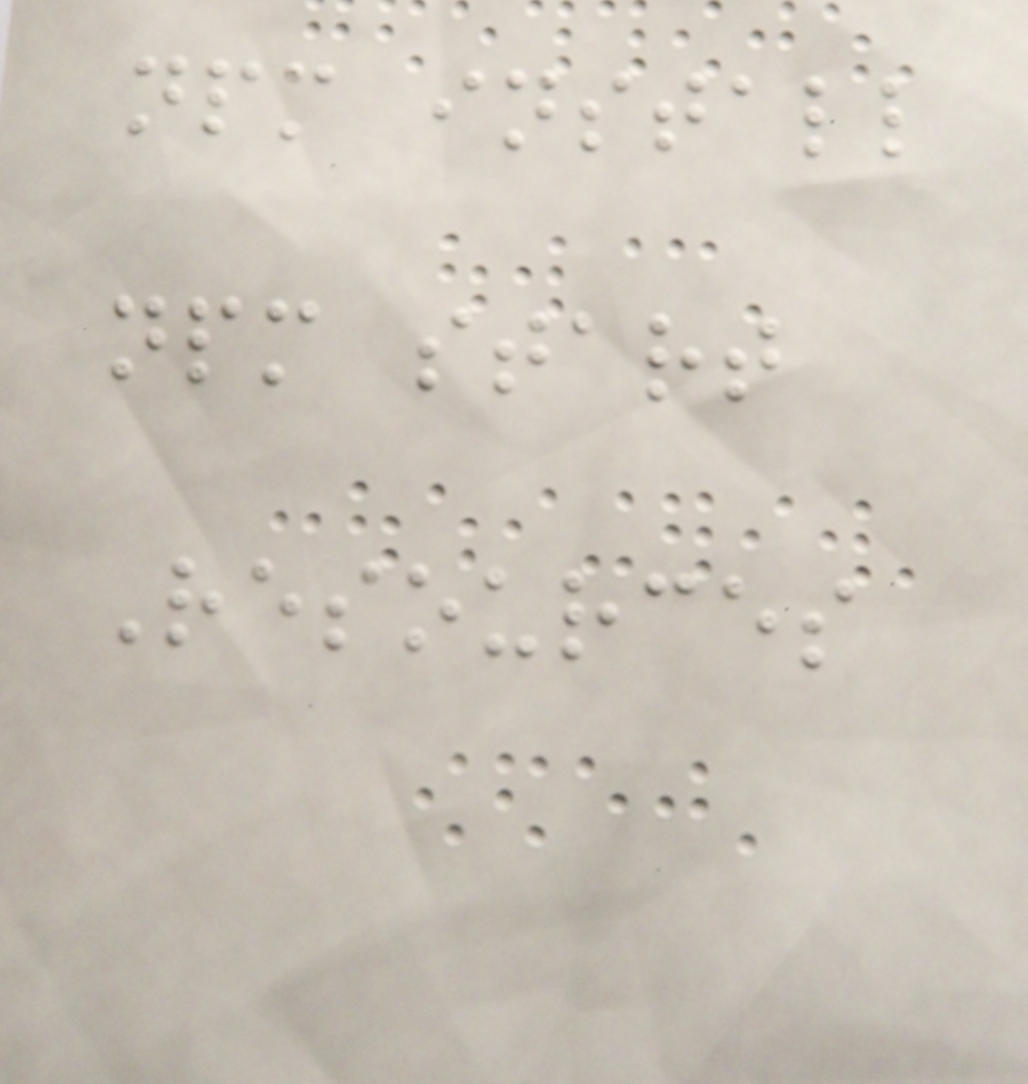npm install
npm start
Resources
